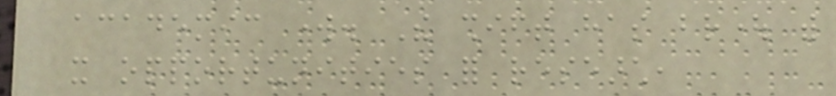academic work. The shift has brought with
it opportunities for research,
